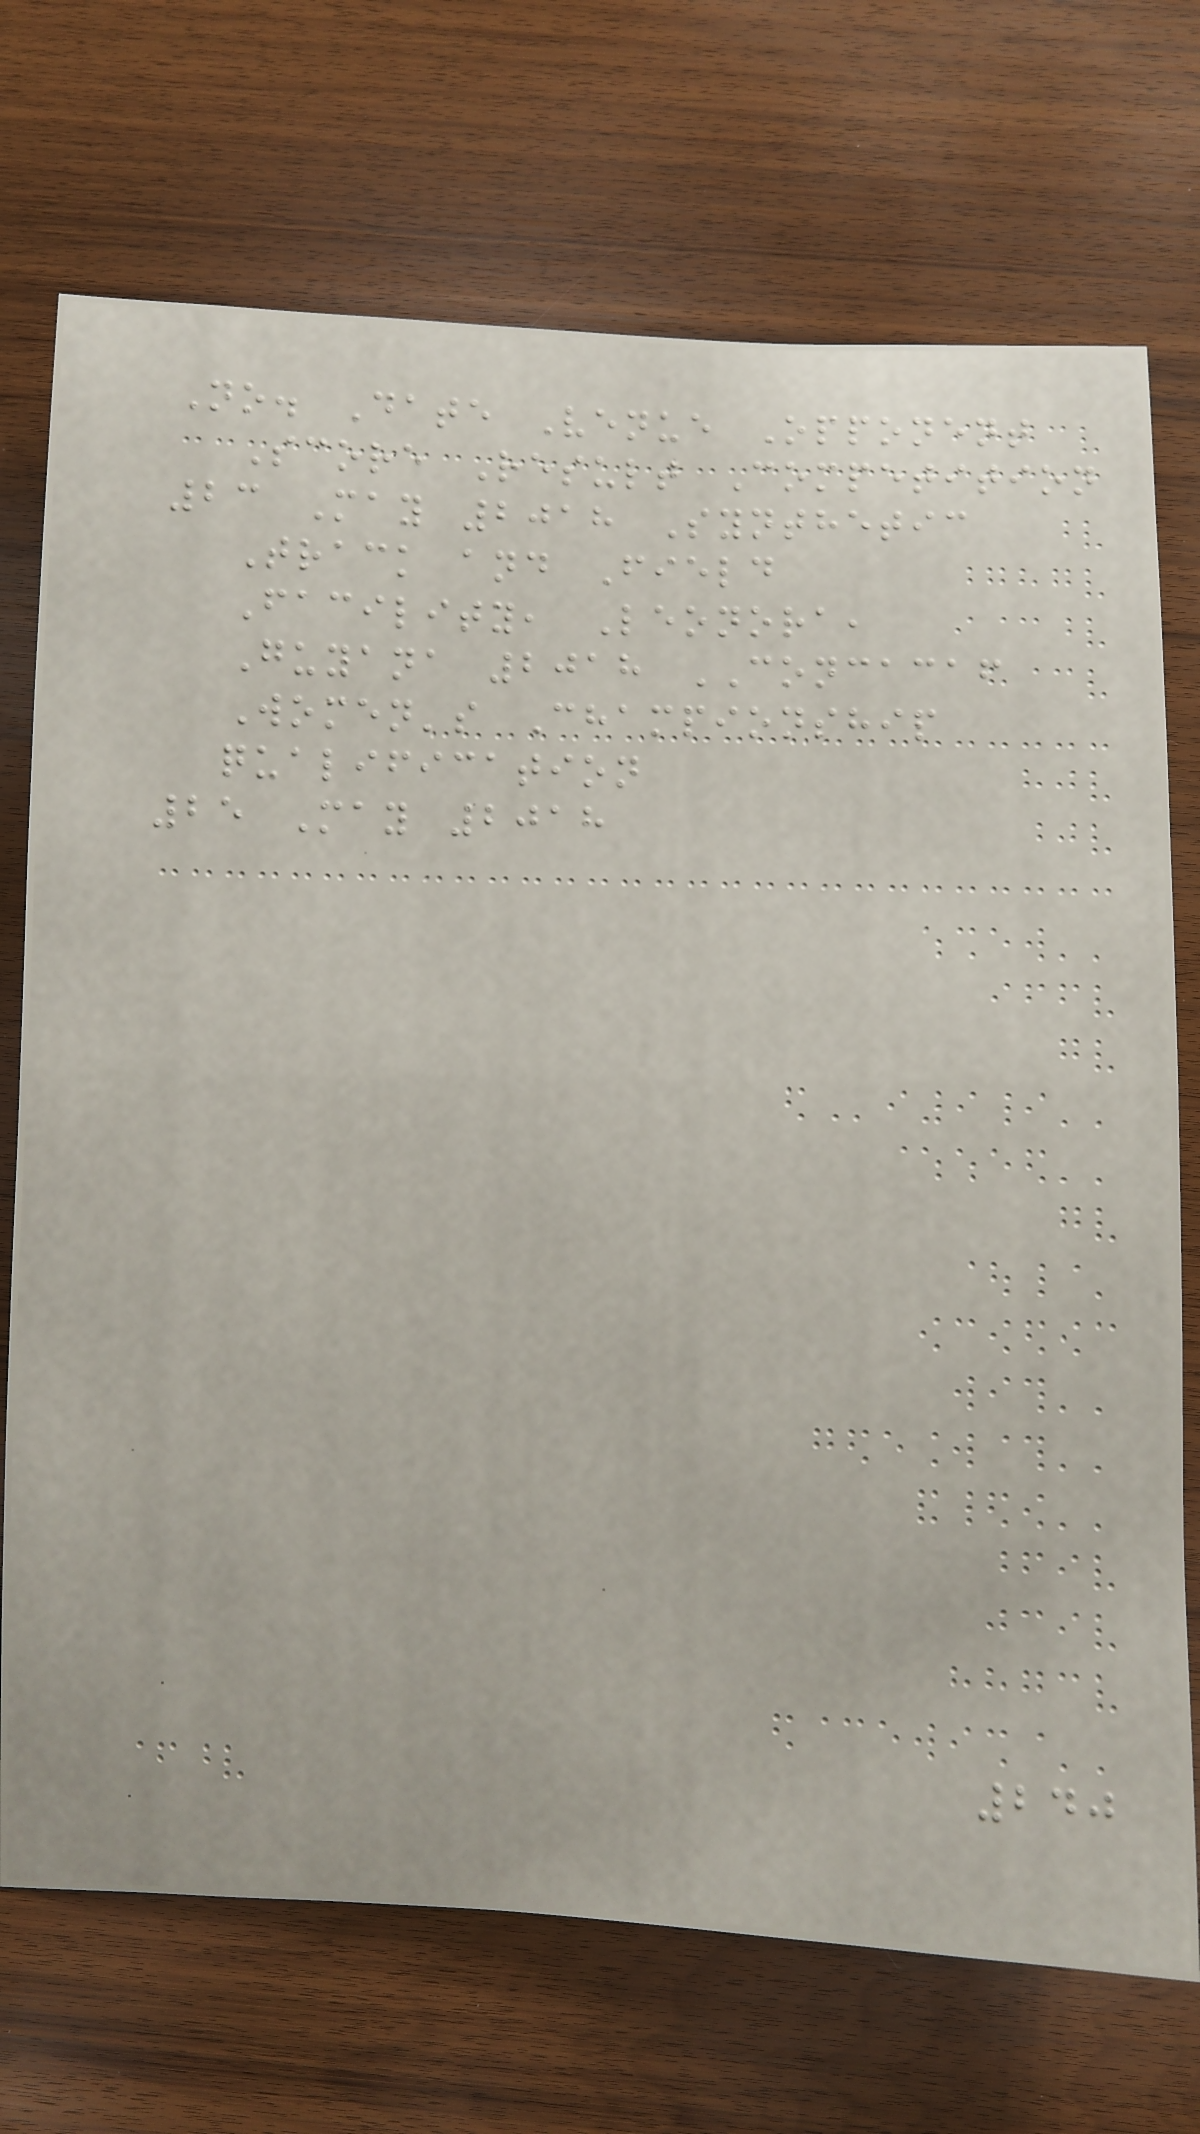No. Date Venue Opponent
Score Result Competition
23 May 2018 Synthetic
Track and Field
Facility, Leonora,
Guyana 2018 CONCACAF
Women's Championship
qualification
25 May 2018
240
